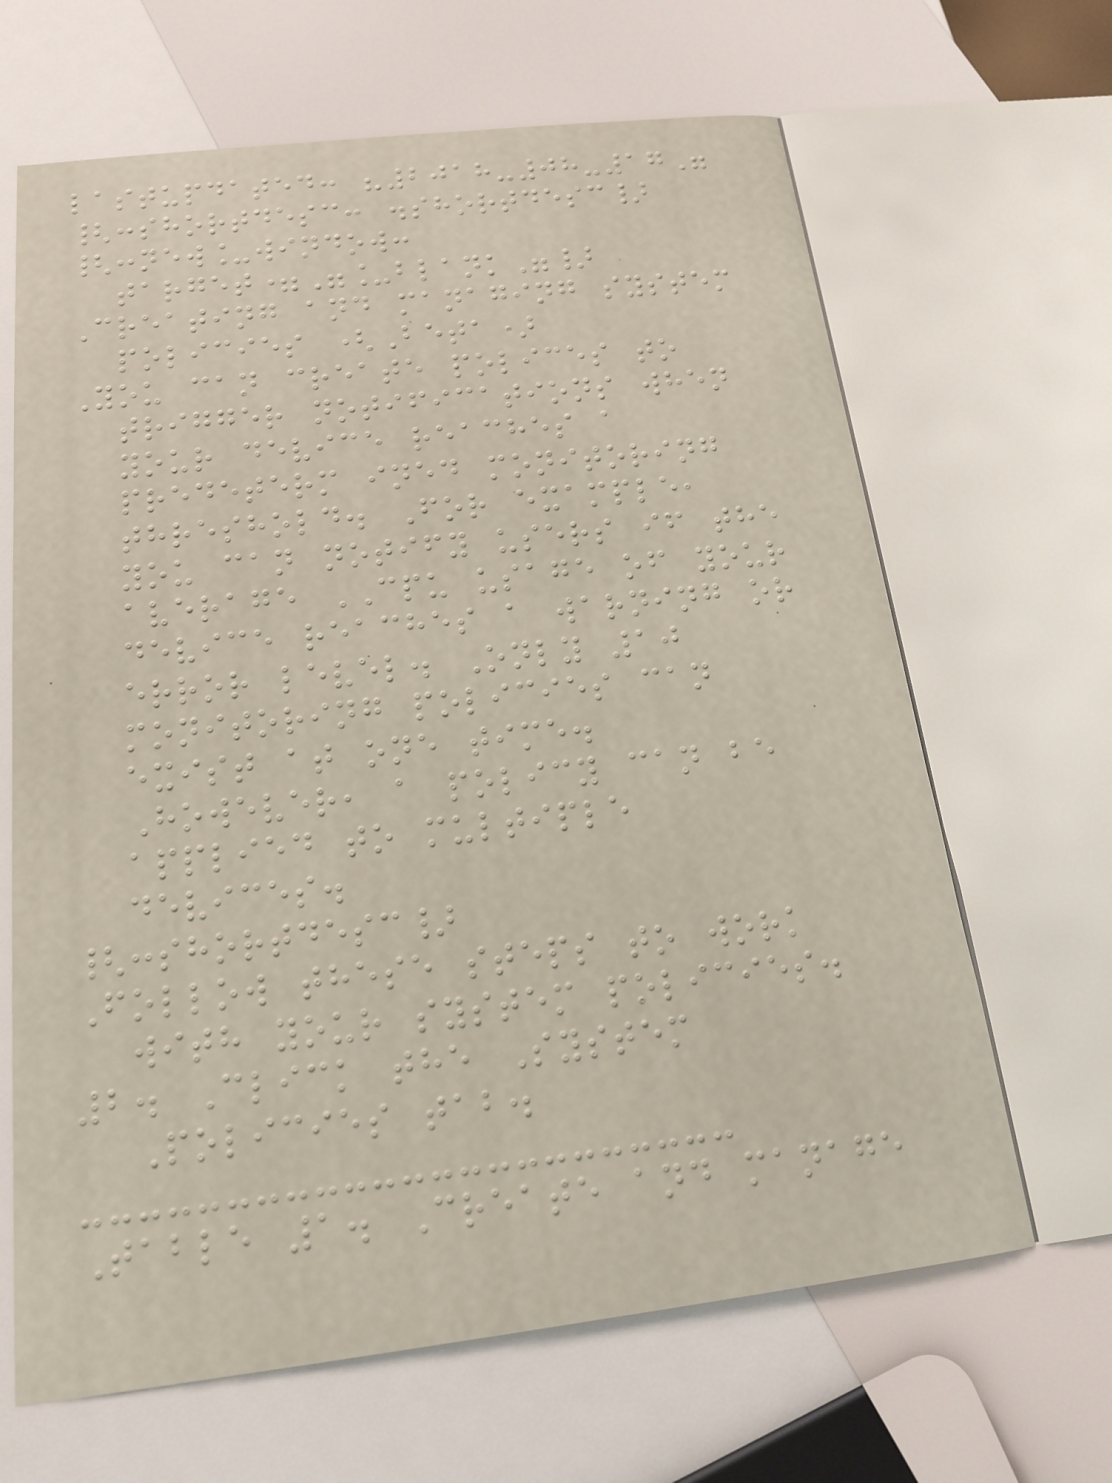lastupdated: "2018-08-17"
{:shortdesc: .shortdesc}
{:new_window:
target="_blank"}
Creating and managing system
policies (Beta)
You can create polices to
trigger notifications when
your device reaches a
predeterm ined monitoring
threshold. For example,
you can notify users if the
average CPU usage of your
device reaches a warning or
error level. Only 10
monitoring policies can
exist at one time.
However, a policy can be
applied to multiple
devices.
{:shortdesc}
Follow these steps to work
with your system policies.
2. Click the System
Policies tab.
Table 1. Create and manage
